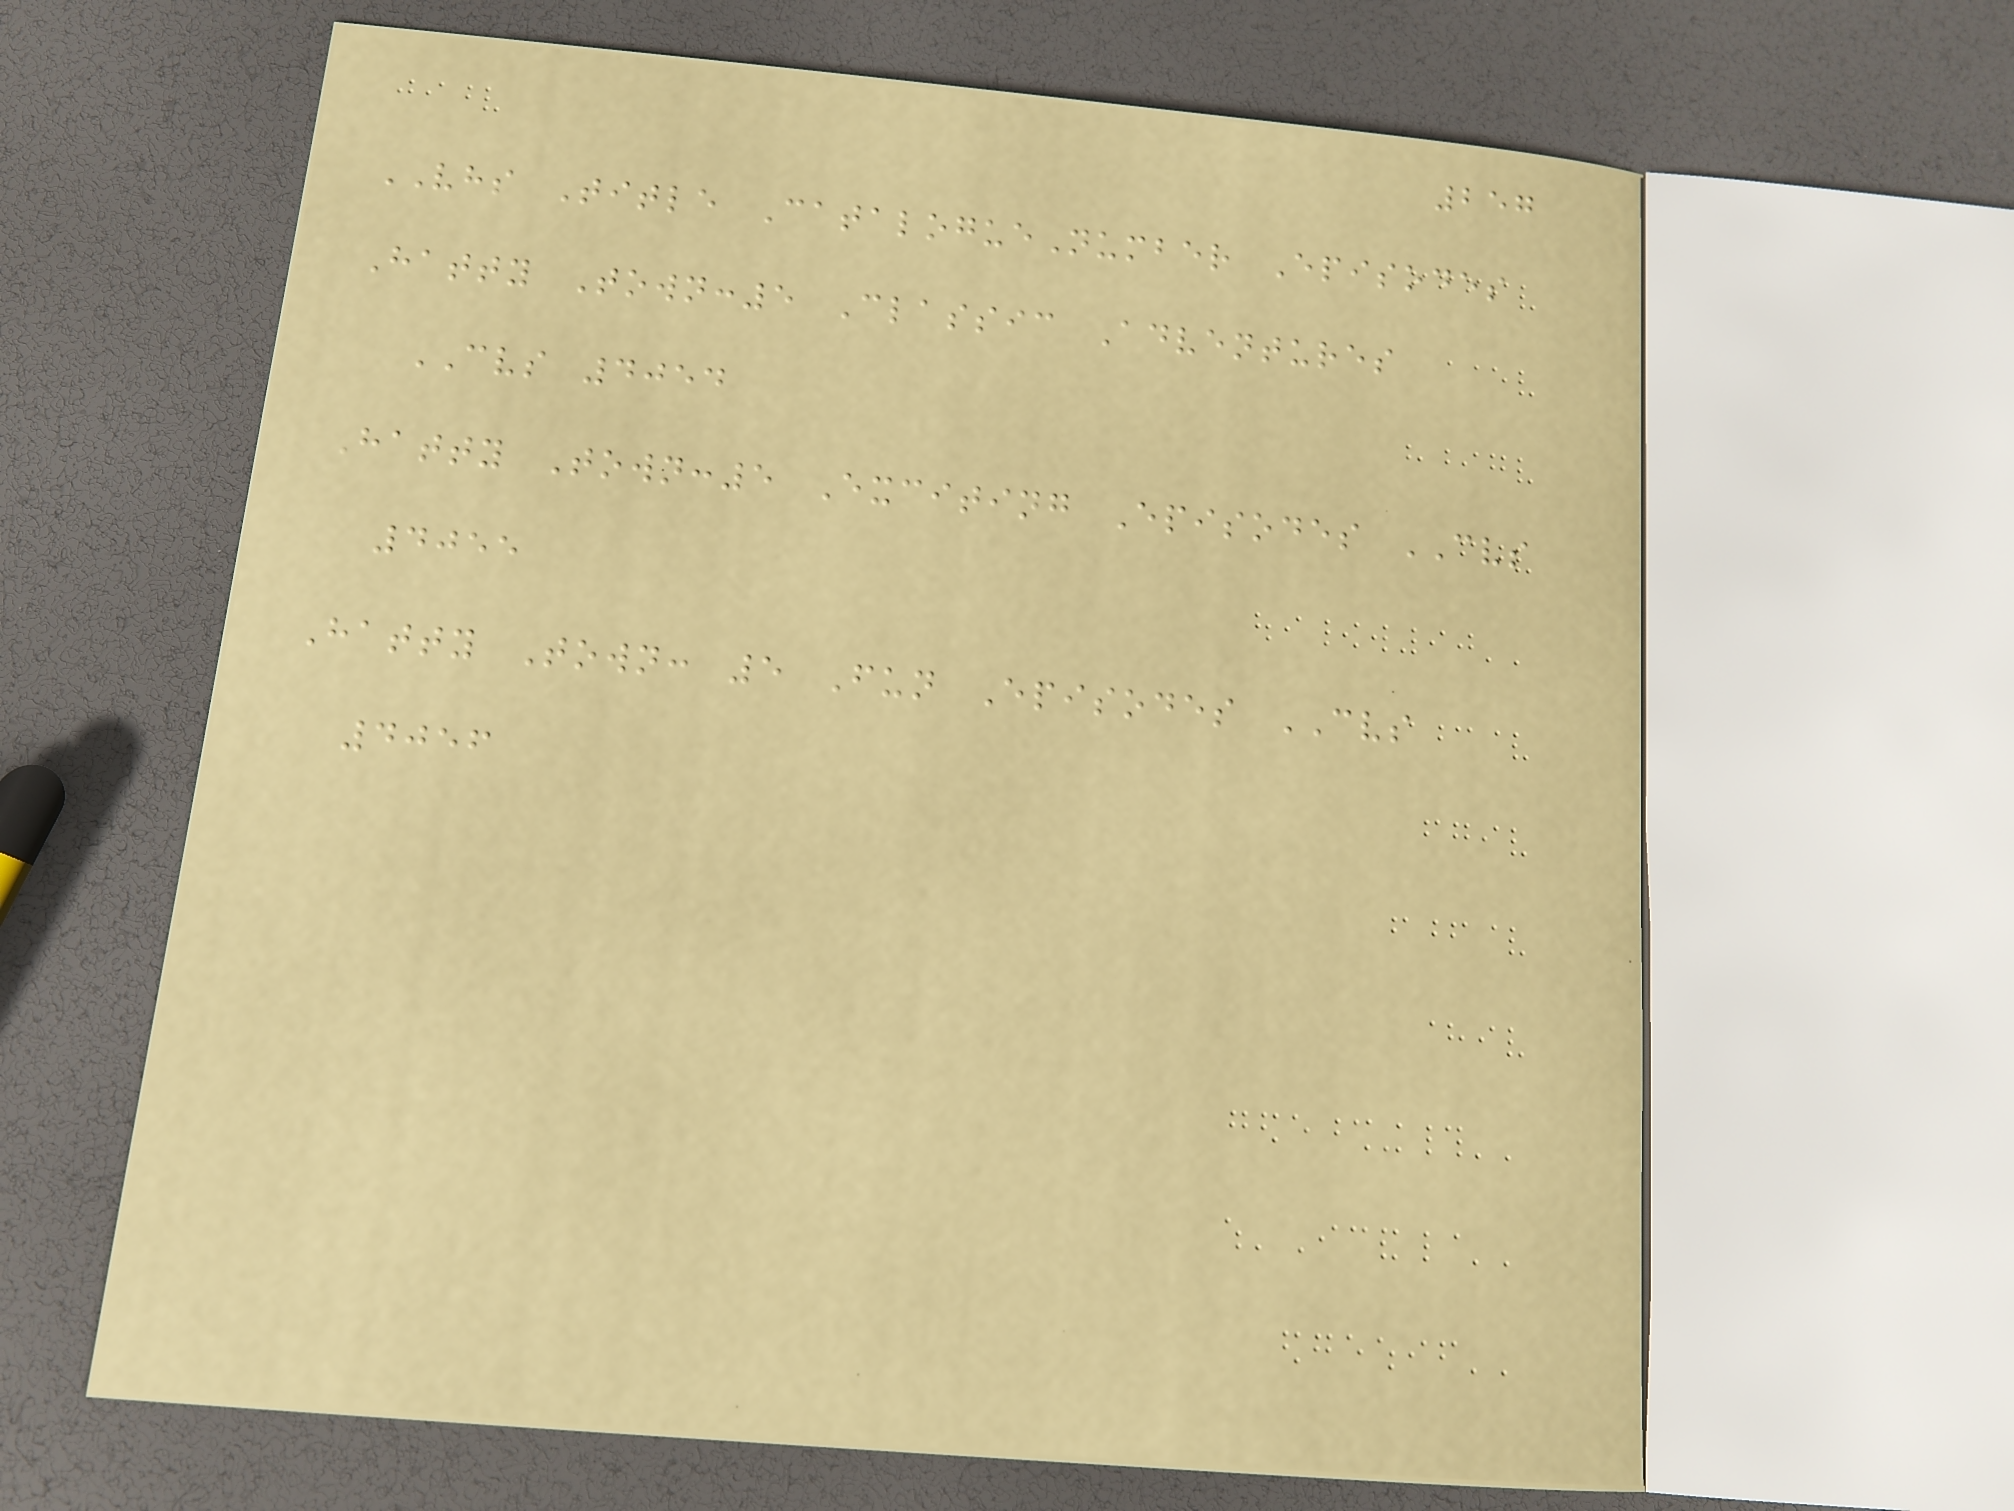257
VHS Title CatalogueNumber Episodes
Hatty Town:5 Classic Adventures
CVS 4054
Hatty Town:5 Exciting Episodes CVS
4055
Hatty Town: 5 Fun Episodes CVS
4056
